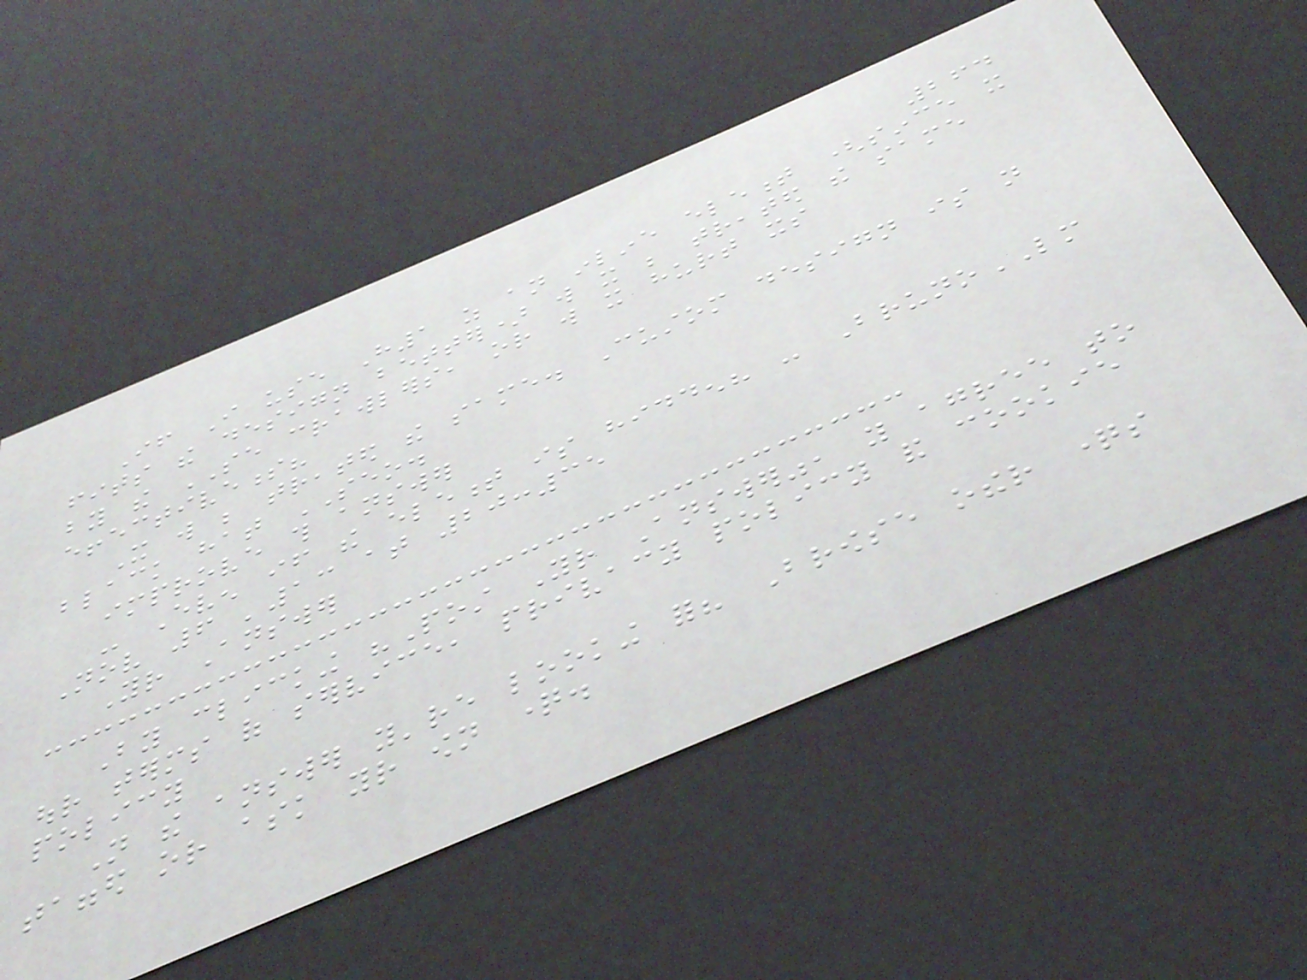264
If I use H1 as an inline element (since it
fits the design better) will it be treated the same
by the SE crawlers, or will it hurt its
effectiveness?
It will be treated the same. Custom design is not
black hat SEO.
improve this answer
- Even if the element is hidden? - BrunoLM
Nov 6 '13 at 20:35
Your Answer
By clicking "Post Your Answer", you agree to
our terms of service, privacy policy and cookie
policy
Not the answer you're looking for? Browse other questions
tagged or ask your own question.
